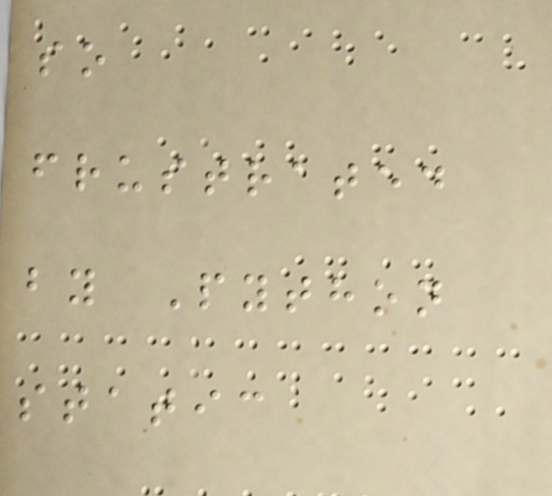so
frustrated
by Python
static
